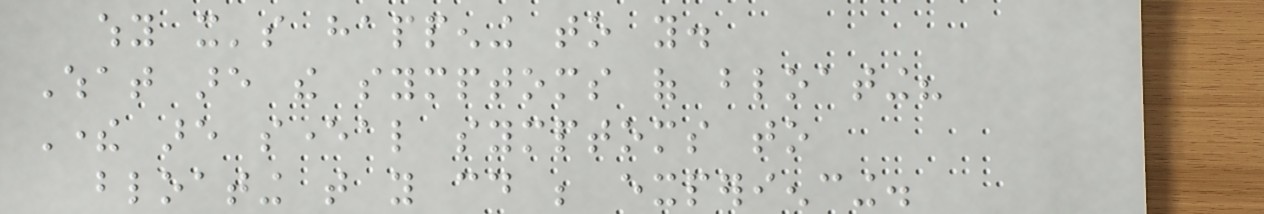why it's happening to you.
What are the symptoms of bloating?
There are several symptoms to
bloating that you could be experiencing.
